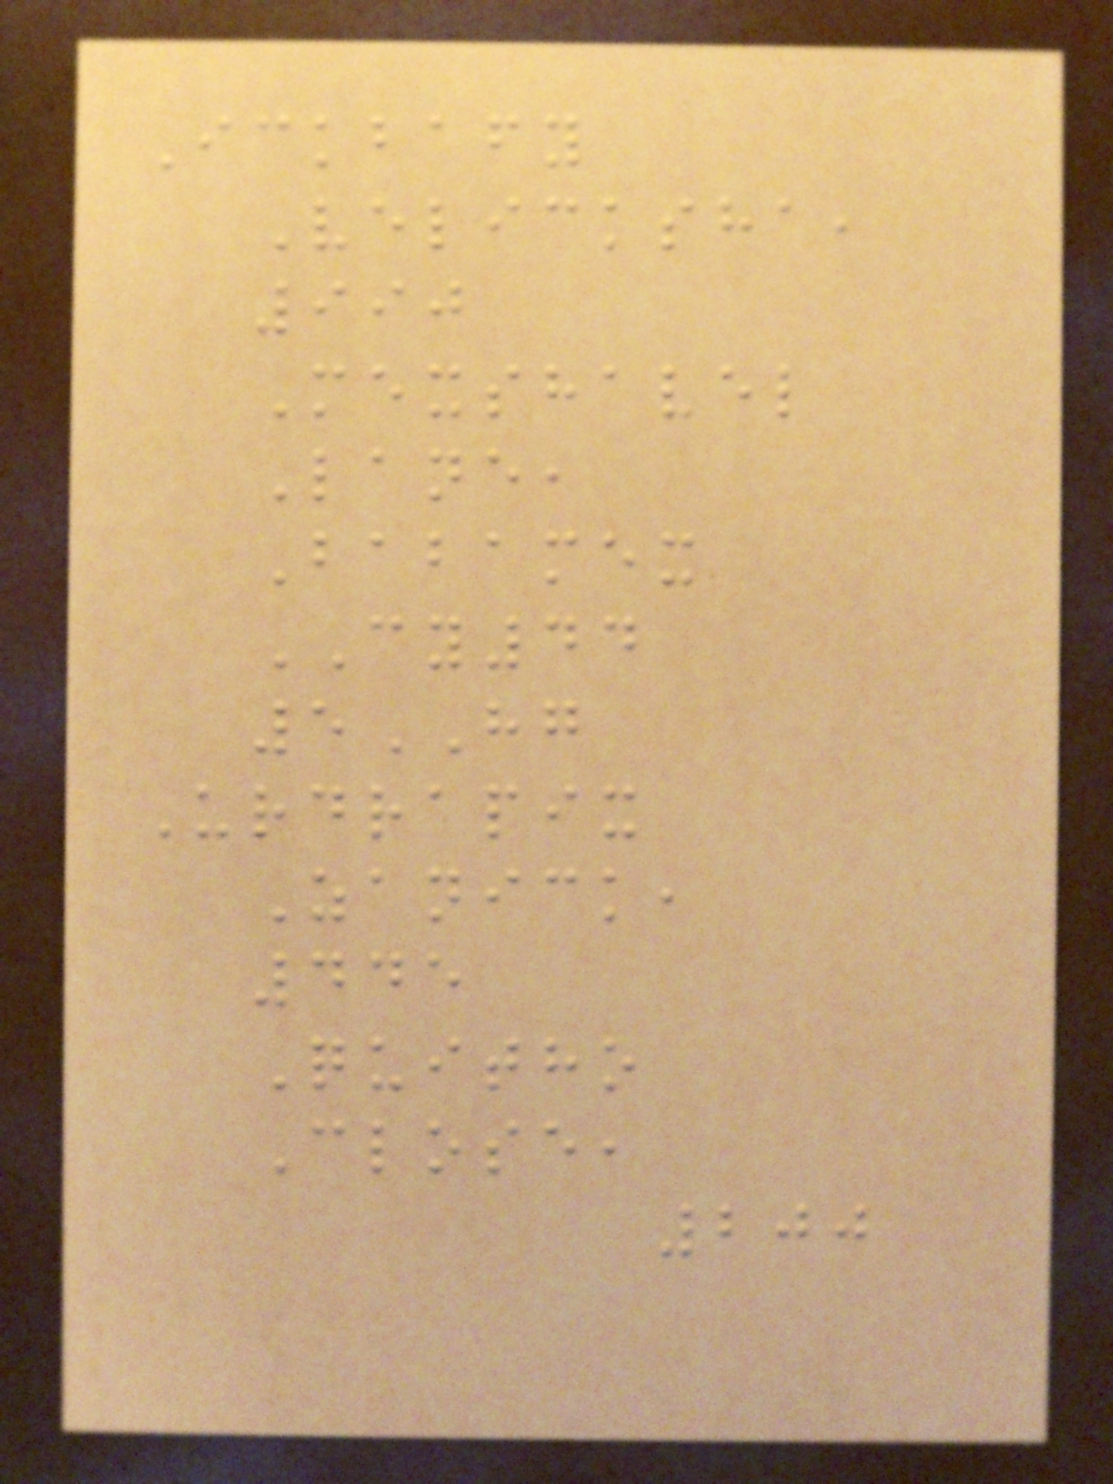Ickbafy
Velicksha,
990
Mexshavel
Lane,
Babamex
CY44
5HG
Urdrapix
Zanick,
445
Quitho
Close,
200
